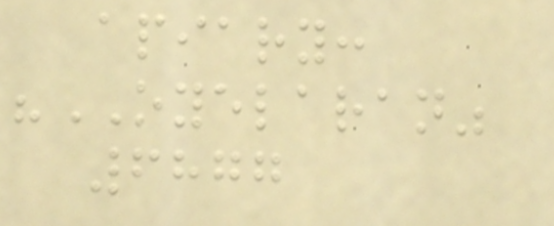apiary:
"OYELARAN"
6877
